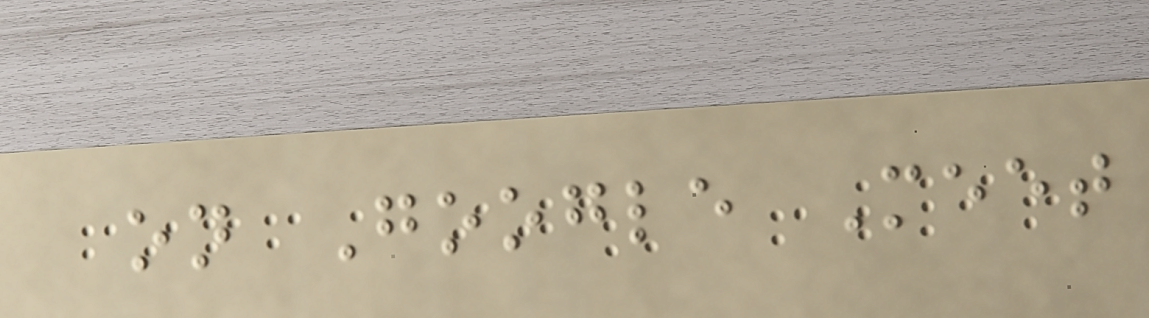on Google Meet
